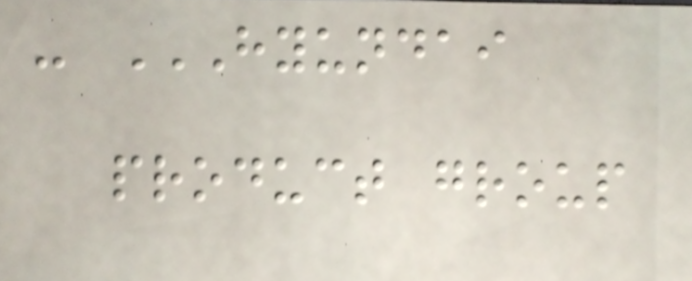- HYUNDAI
PRODUCT GROUP
